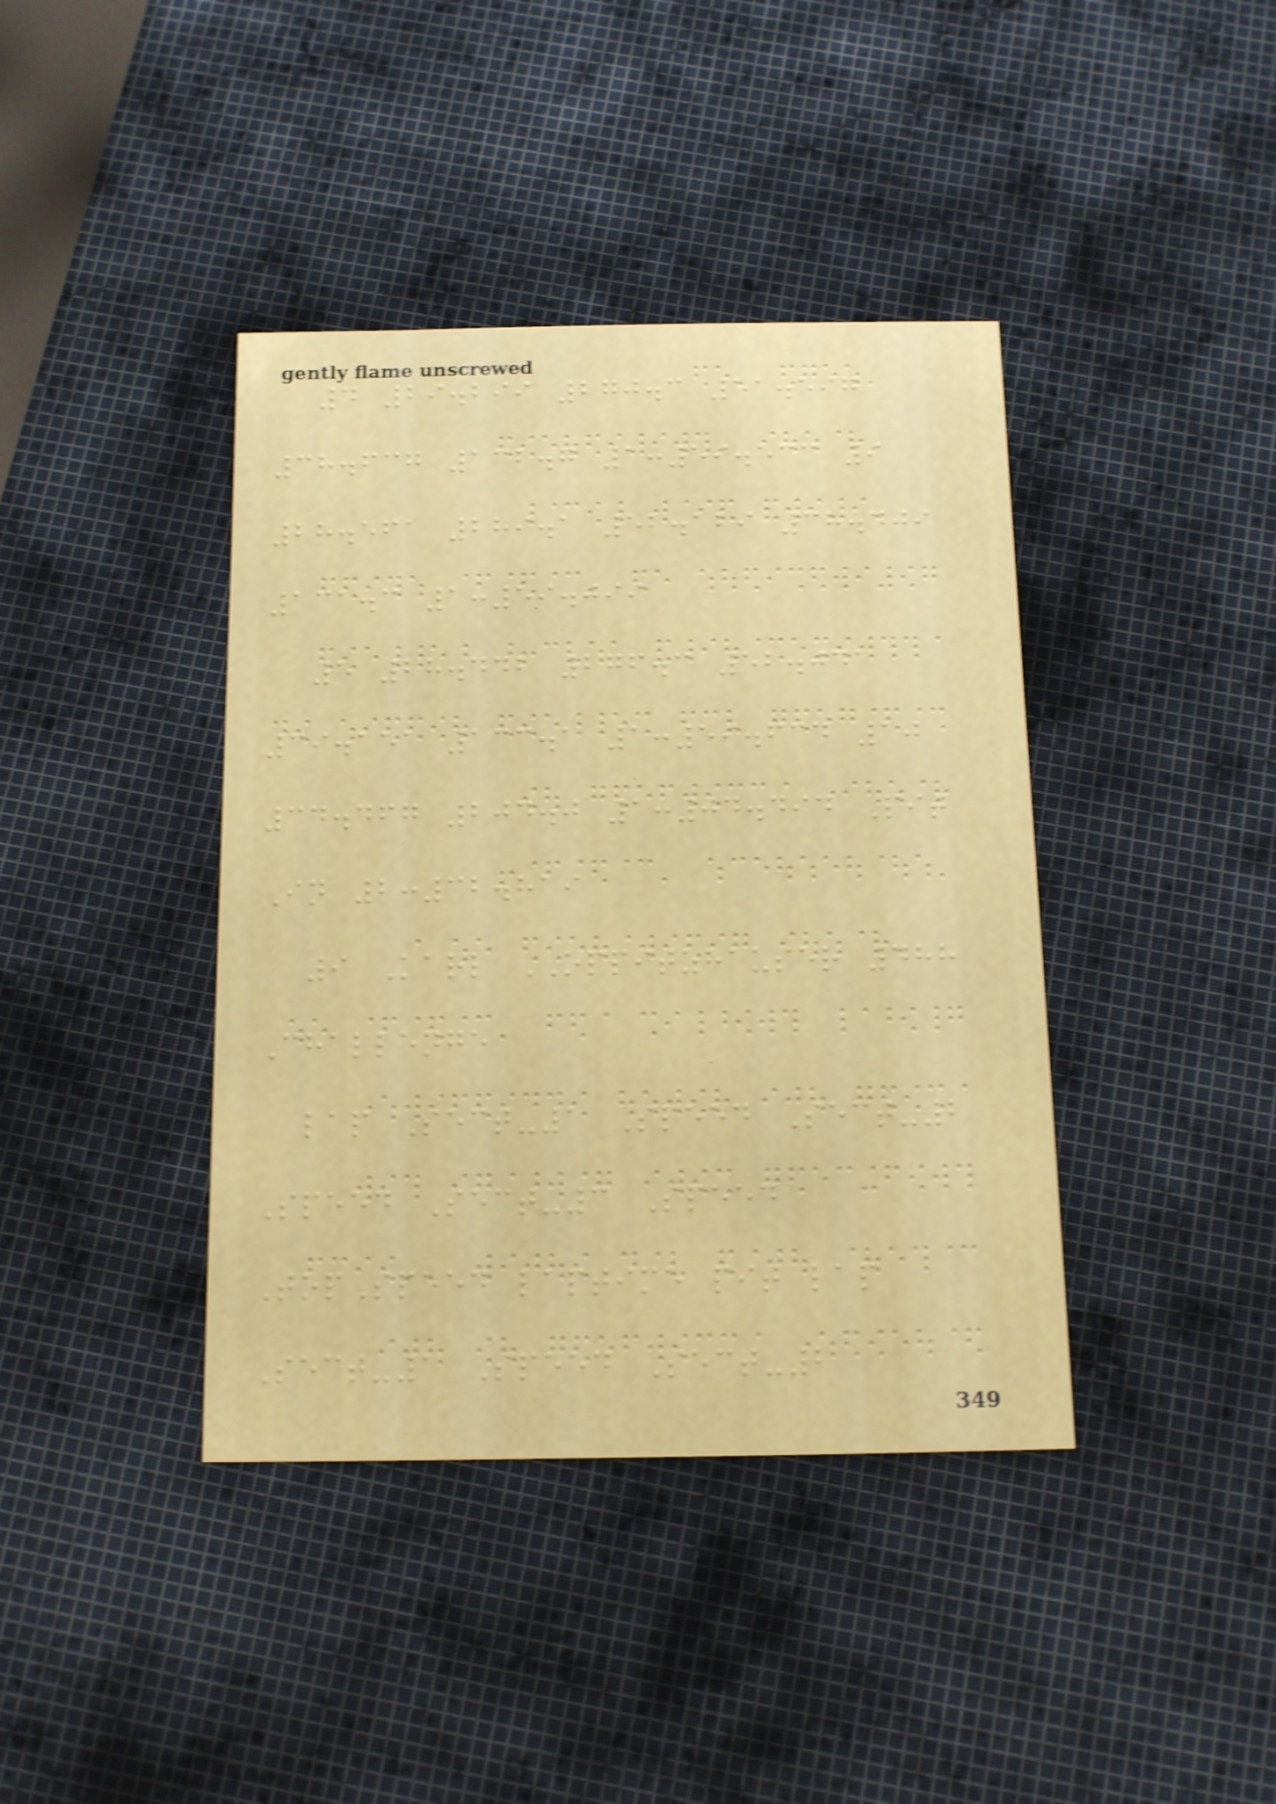4 29.299 270.3 51.597
38.637 132.7 1:59.533 9
28.561 289.1 52.129 38.409
131.3 1:59.099
5 28.442 276.3 52.041
39.151 133.1 1:59.634 10
34.467 204.0 1:04.494 Pit
In 2:32.819
9 Karl OPPITZHAUSER 488
Challenge
lap Sect-1 Speed Sect-2
Speed Sect-3 Speed
TopSpeed laptime pit lap
Sect-1 Speed Sect-2
